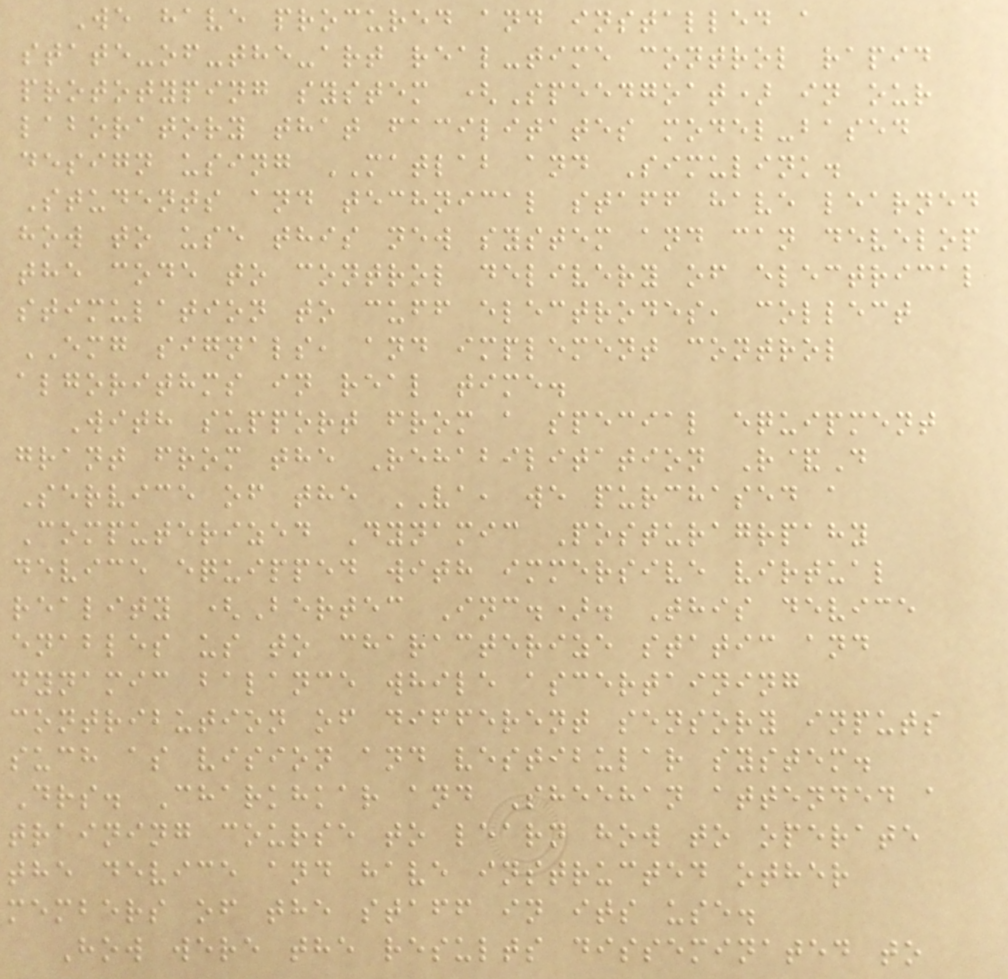We have procured and installed a
state-of-the-art real-time control rapid
prototyping system (Speedgoat) in our
laboratory that facilitates model-based
design using MATLAB and Simulink.
Students and technical staff have learned
how to use this new system and can develop
the code to control delivery of electrical
stimulation to cuff electrodes, collect
EMG signals, and implement control
algorithms in real time.
With support from a special equipment
grant from the Rehabilitation R&D
Service of the VA, we purchased a
Computerized Dynamic Posturagrpahy
device equipped with immersive virtual
reality (Bertec Inc.). This device
enables us to characterize static and
dynamic balance while ascertaining
contribution of different sensory inputs
such as vision and vestibular system.
Drs. Charkhkar and Sheehan attended a
training course to learn how to operate
the device and have instructed other
members of the staff in its use.
How were the results disseminated to
